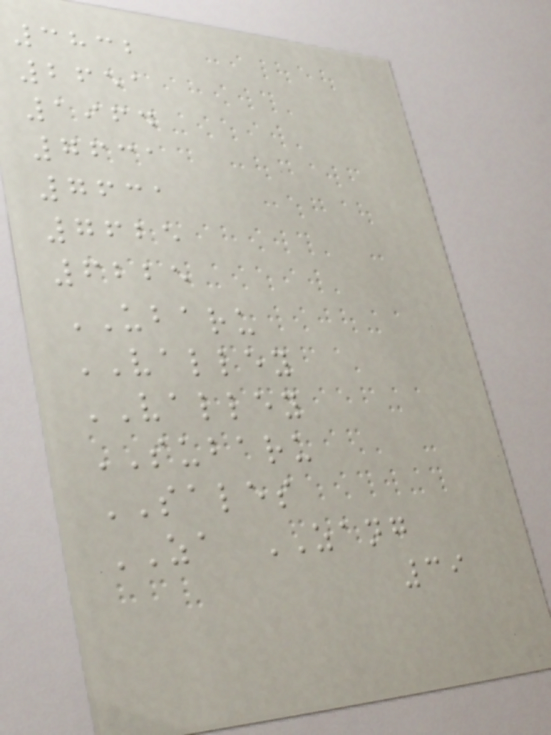3832
2651
1964
7631
7631
7625
6225
UBARU
VALLEY
VALLEY
SUBARU
SALES
ZA ZANG
39
